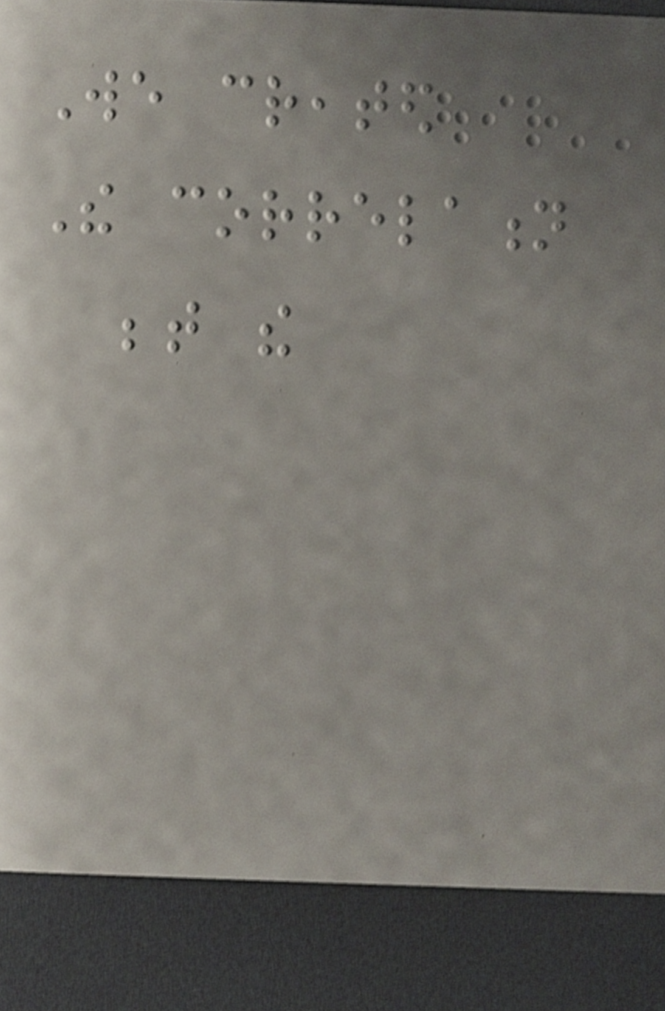We created
The correlation
between the
